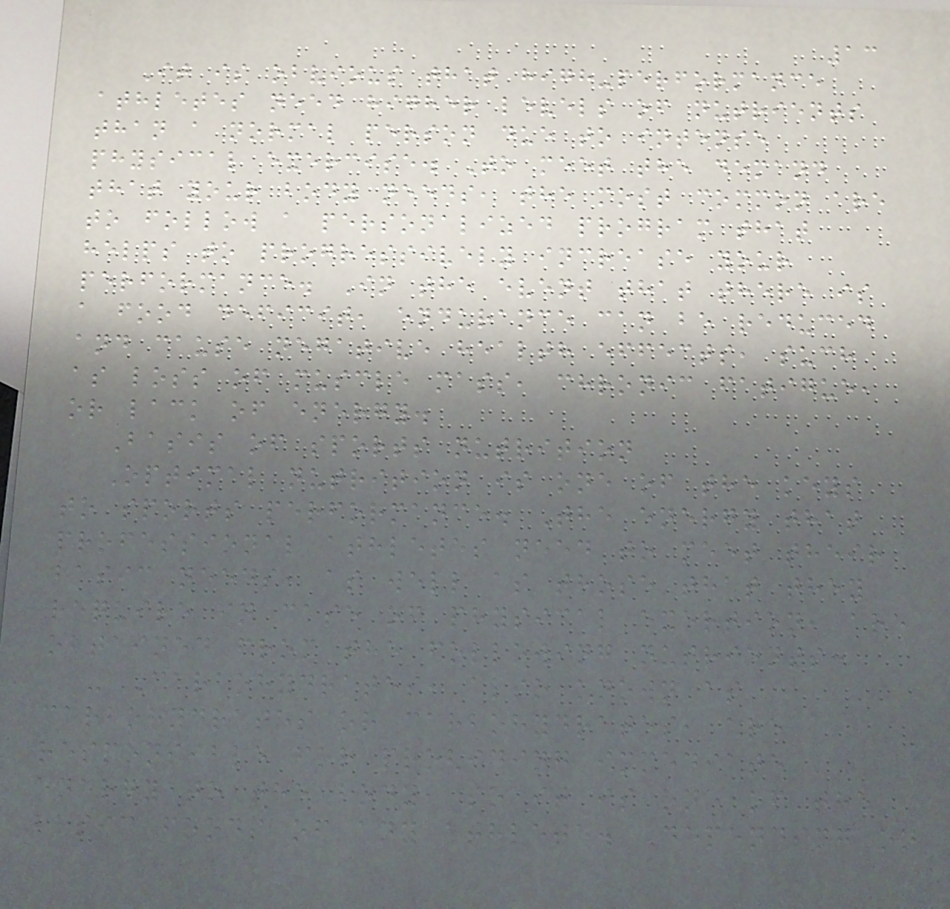13
It is obvious that high-performance
athletes need higher levels of nutrients
than a normal person due to intense
physical exercise. To meet the demand
that your body needs, the most common are
to follow a personalized program that
helps to progressively increase your
performance. In the event that there is
a food deficit, endurance can be reduced
and cause negative health effects, such
as loss of muscle mass, chronic fatigue,
or lack of energy.
Basis of sports nutrition
Optimal nutrition is one of the keys
to sports performance. The energy that
professional athletes need to meet their
basic needs, as well as those that they
require in case of physical exertion, are
obtained from the following nutrients:
- Carbohydrates, also known as
carbohydrates or carbohydrates, are
responsible for providing immediate
energy to the body, so it is one of the
basic foods of any athlete. Depending on
